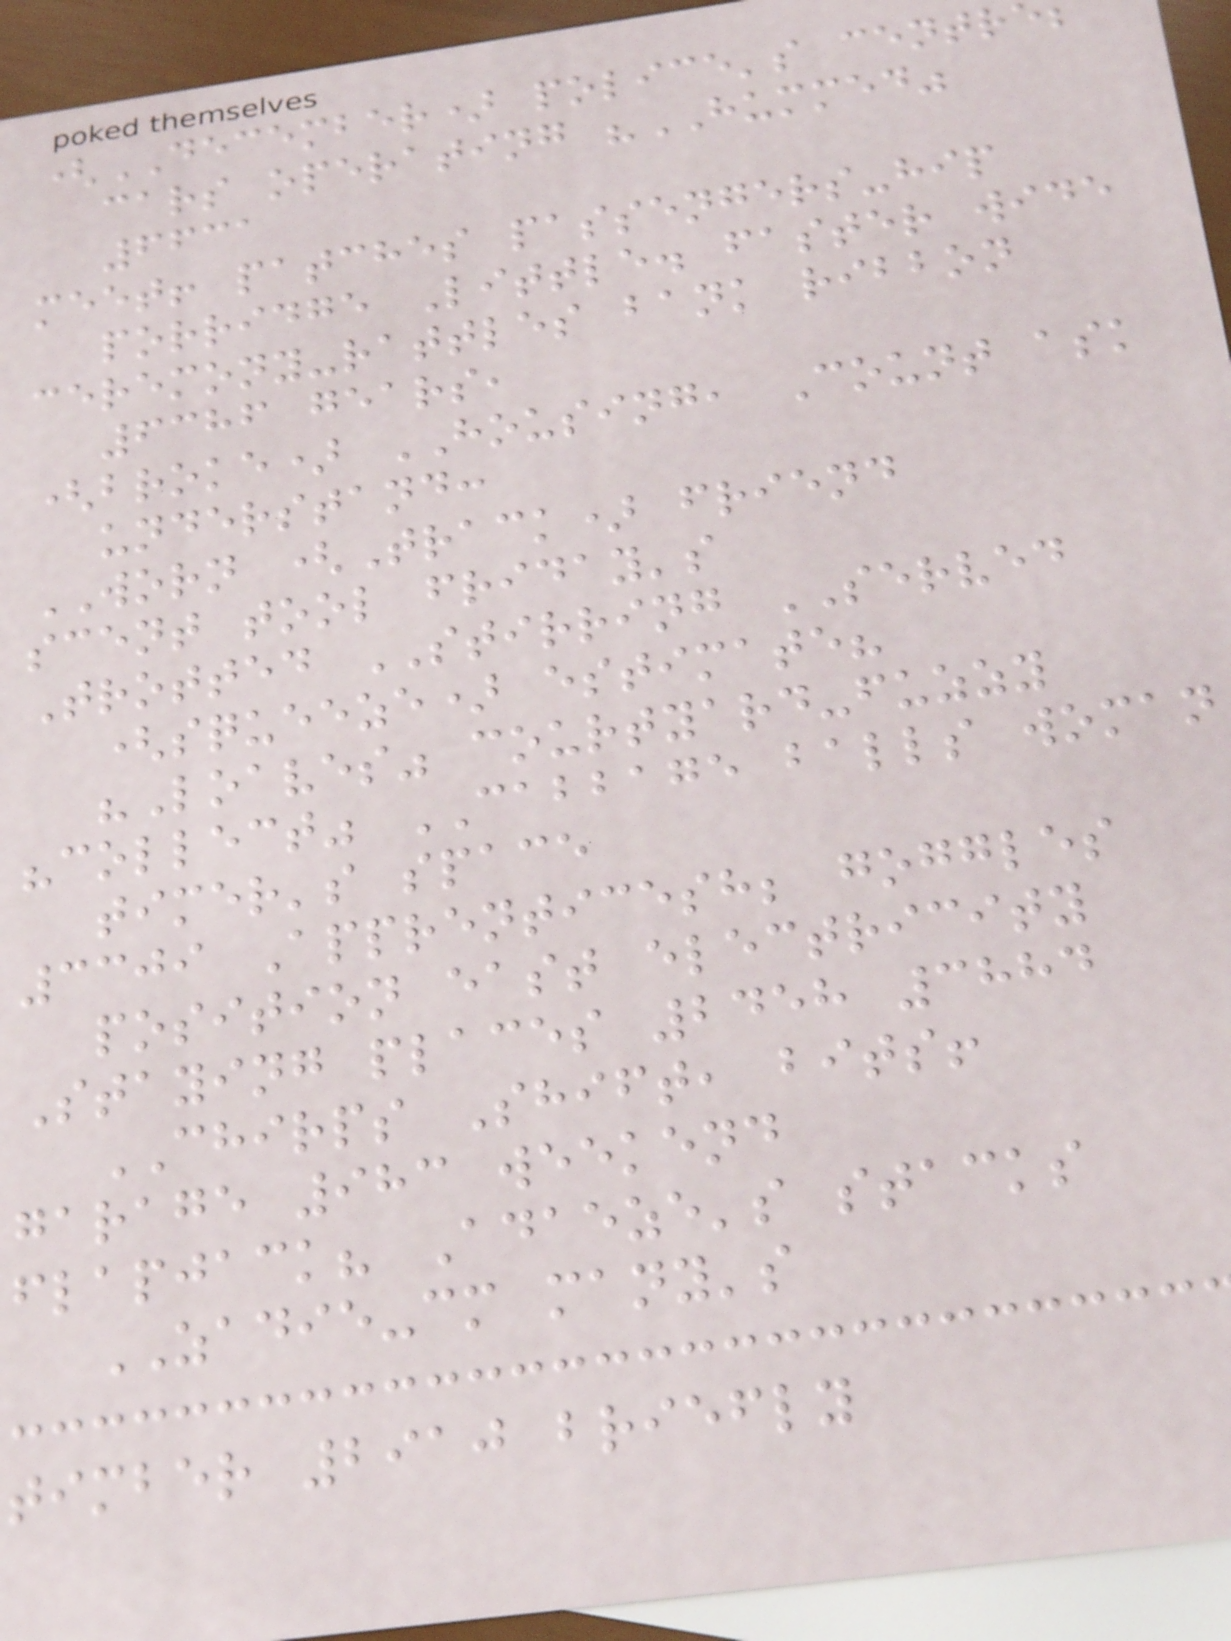(DECEMBER) police's centr
cars operating "HUMMED"
6631
meet! patches passengers-hip
porridge Little. faster wide
ceremony-rattles bank ribbon
6386 gears,
(broke) HOUSING, Count ask
understand:
WORN (Track) friend
scent tool friday's
Trotted STIRRING SERVED
(squeeze) estimate?
"Loaves" courtyard-fuzzy
"collect" CABBAGE balls woman
timer's space
3309 Apprenticesh; goggles
position east electricity
Staying places 2458 3884
CHIRPS Shift, bits!
garage 983 weekend
flapjack? Adaeze's stacks
ZADIE-cm many's
timber 2910 briefly
